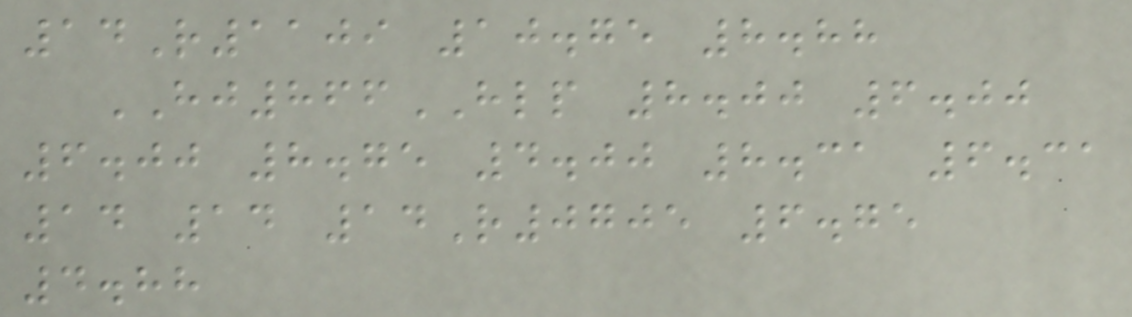14R1109 10.75 8.88
HJ866HLP 8.00 6.00
6.00 8.75 4.00 8.31 6.31
14 14 14R0705 6.75
4.88
